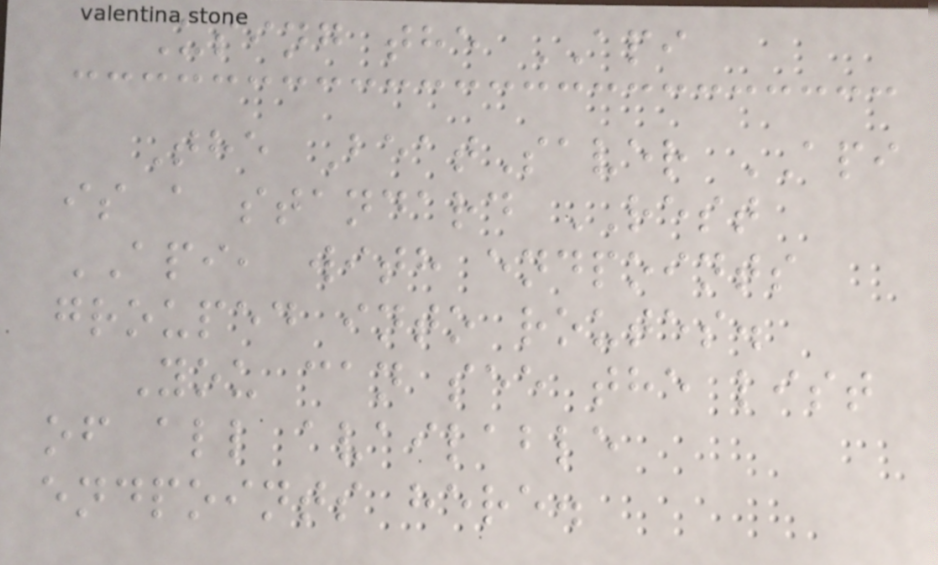Using the API
The BeatSaver API
is a standard REST
API, with endpoints
grouped into routes.
You can see the list
of all available
endpoints here.
